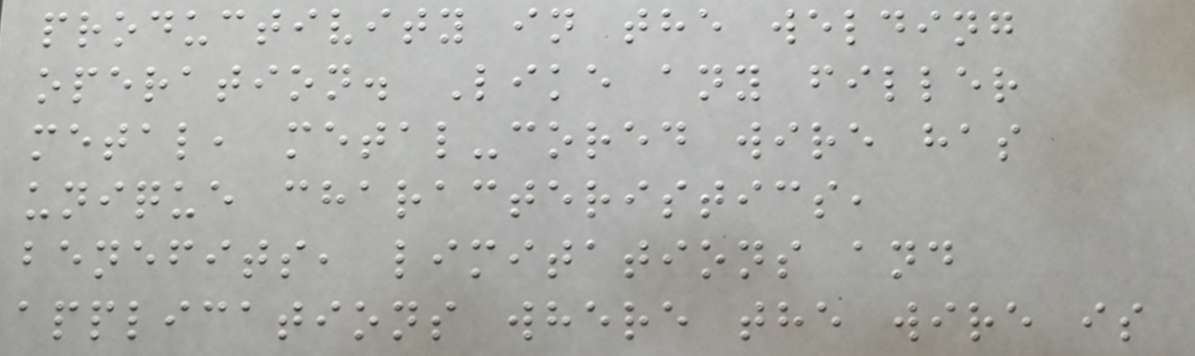productivity in the welding
operation. Like any filler
metal, metal-cored wire has
unique characteristics,
benefits, limitations and
applications where the wire is
